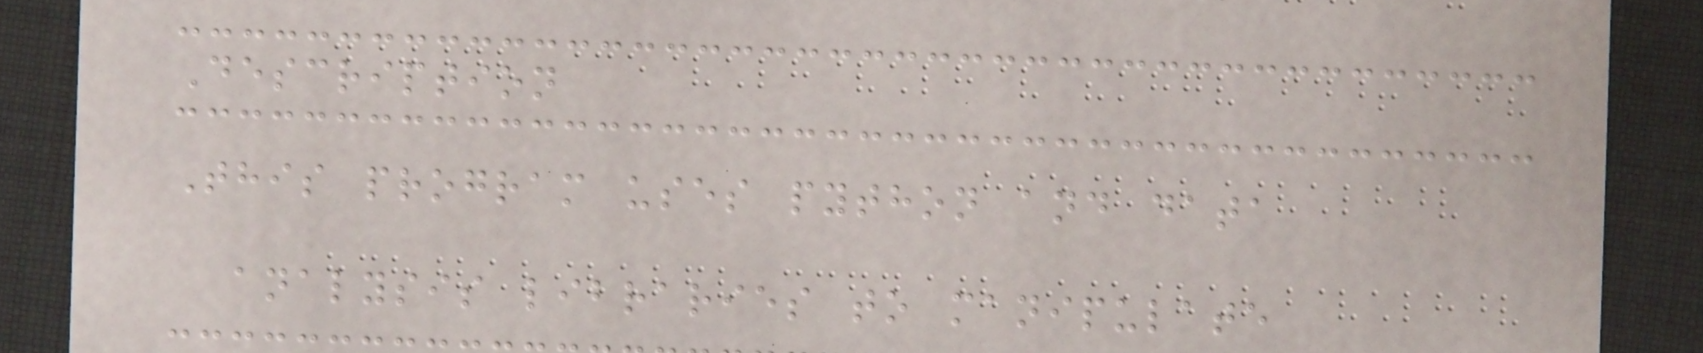Description
This program uses python and data
analysis libraries to manipulate
